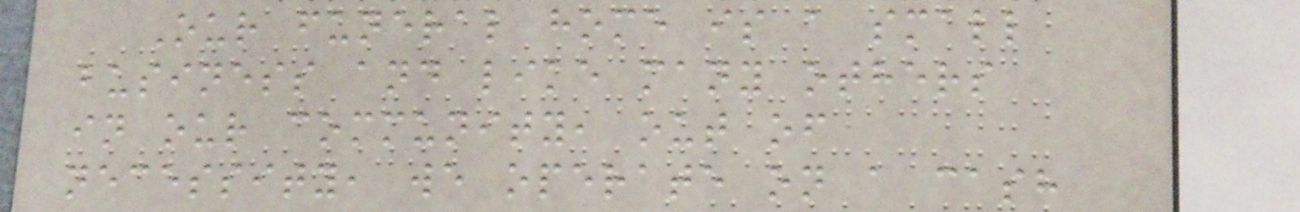Our funeral home is a small
business and like many others
in our community, out of
necessity, we operate on a cash
